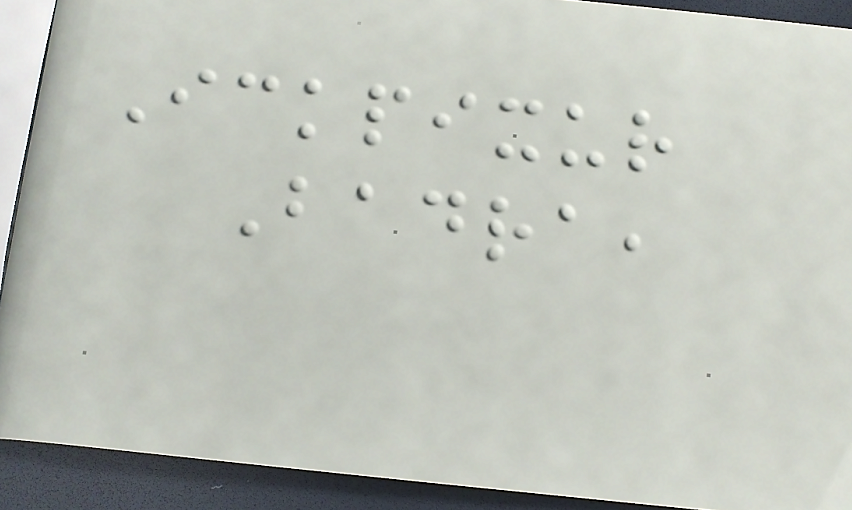Ickpixur
Badra,
